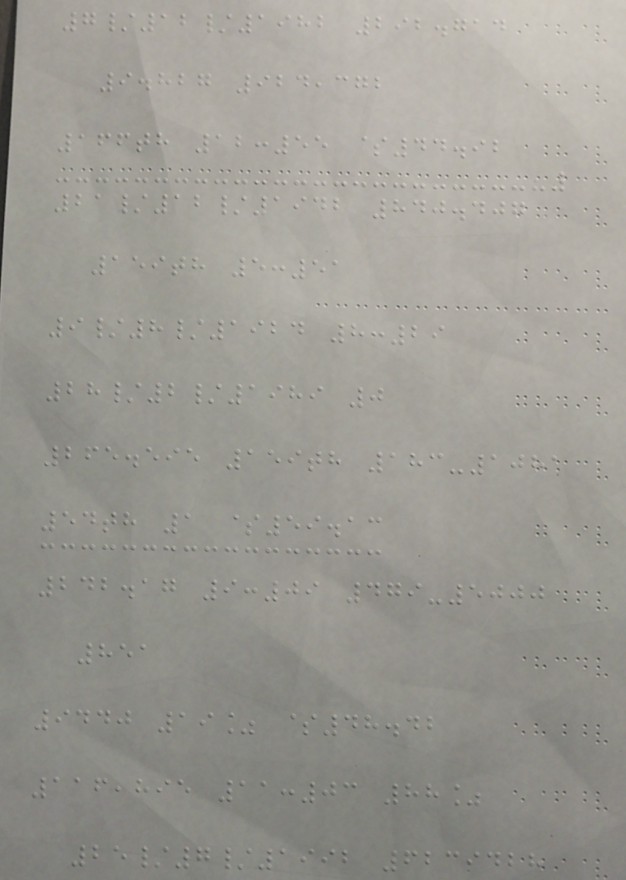7/12/1982 292.714
9.827 924,372
166th 12:55 $44.92
21/12/1942 840.407
159th 5:51
9/8/1924 8:29
28/2/1989 0
265.595 159th 183-1081
54th 1 $59.13
242.17 9:09 479-5000
851
9440 19% $48.42
116,895 11:03 88%
25/7/1992 6239428
